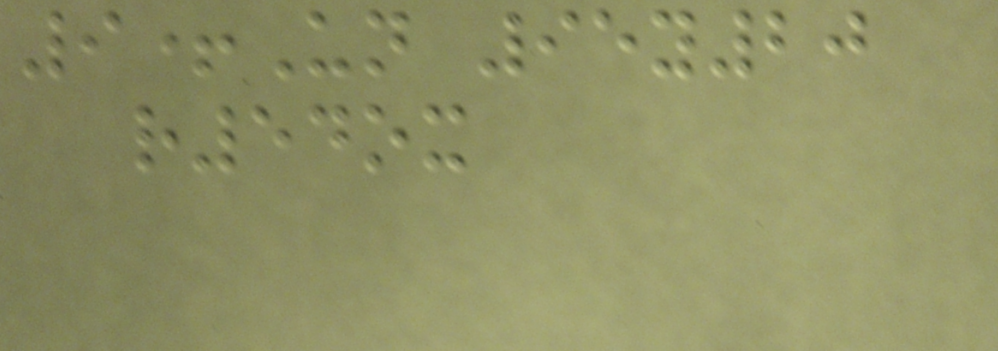9+Un 95y20
r54ox
